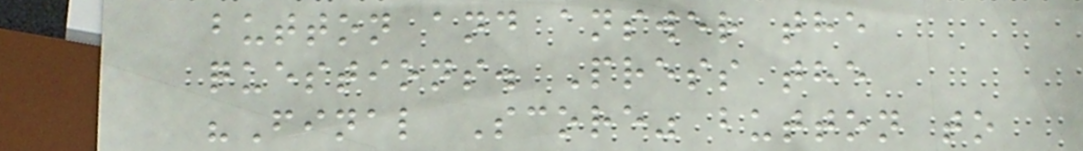button and answer the
questions. Press the
"Final Score" button to
